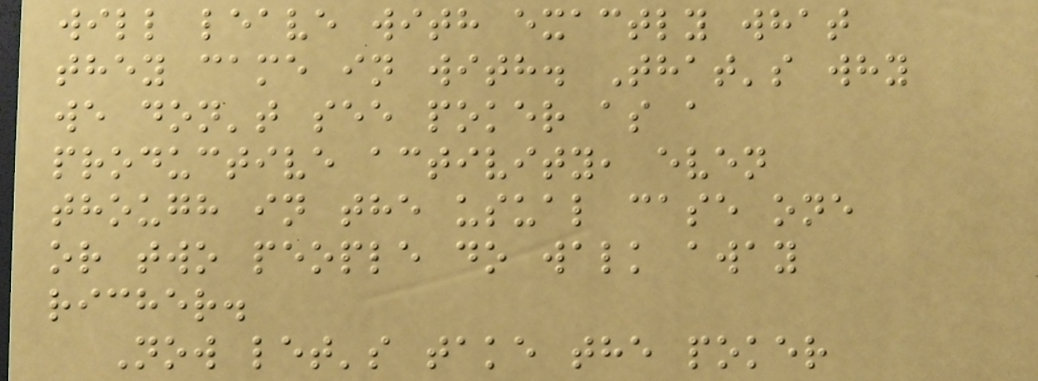will leave with exactly what
they came in with. That's why
we don't see poker as a
productive activity, even
though in the usual case one
or two people do walk away
richer.
Now let's take the poker
